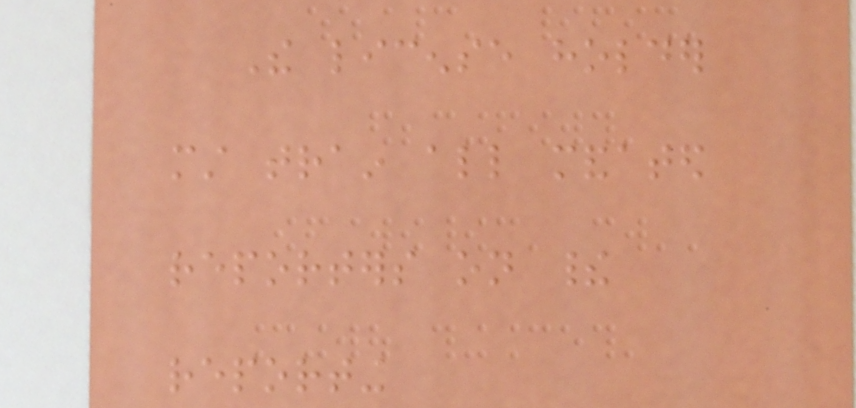The license holder
must train all mandated
reporters on their
reporting
